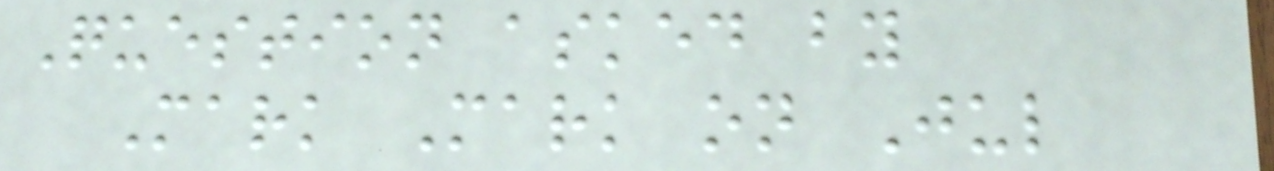Question asked by
Mark Mark on Jul
